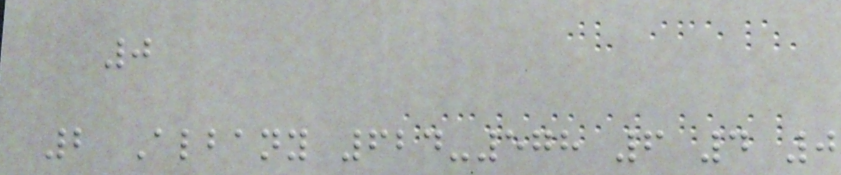0
2 Albany 624-578 6 4 0
